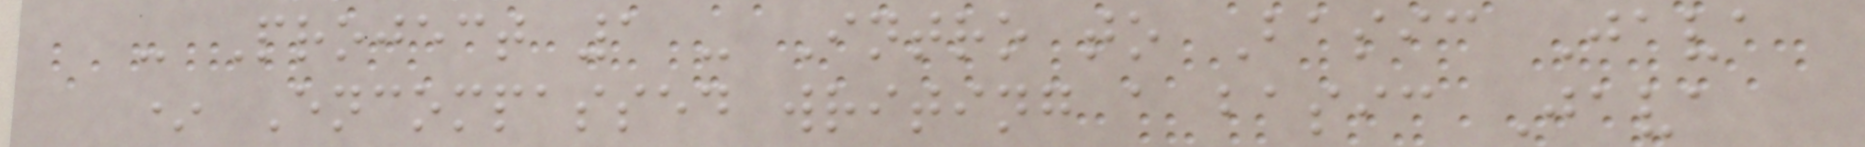- Project 1 - Intro to Basic Java
* Encompassed writing a basic Java
